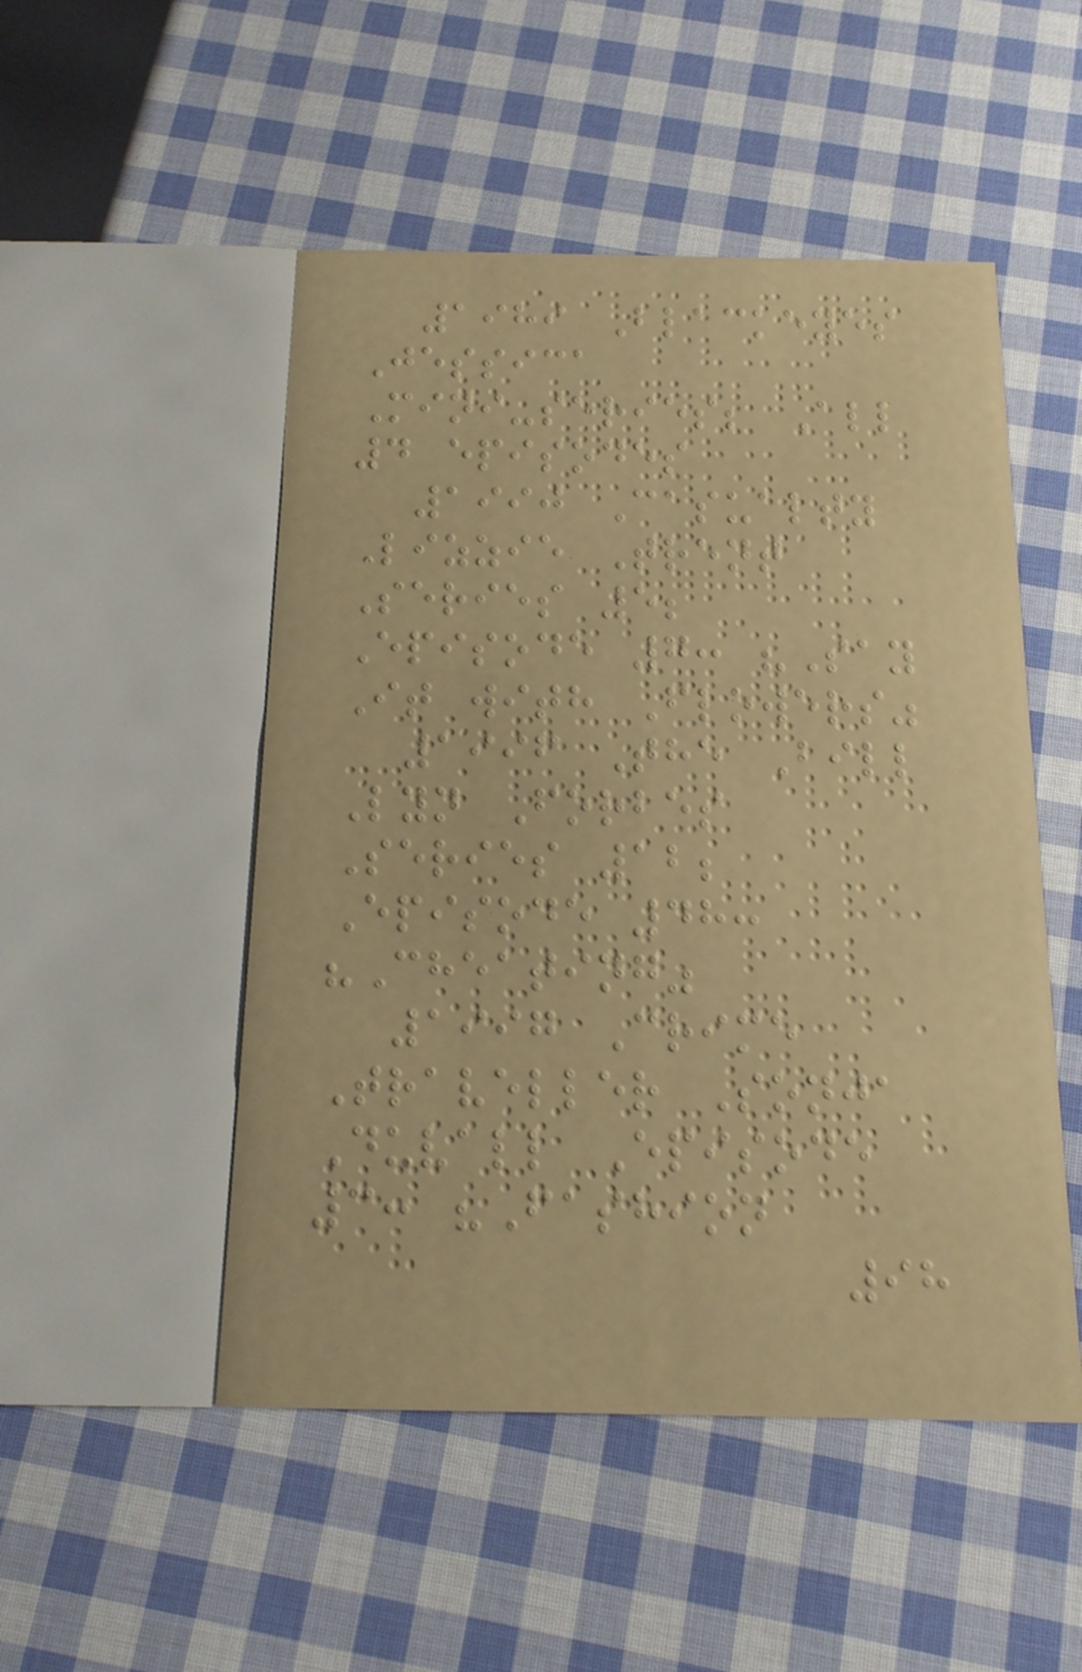1989 Blackeyes
Jessica
Mini-series; All
4 episodes
1990 Casualty
Lizzie Trent
Series 5;
Episode 7: "Say
It with Flowers"
1996 The Bill
Lyn Forbes
Series 12;
Episode 48:
"Cheating"
1997 Crime
Traveller Sonja
Duvall Episode
3: "Fashion
98
